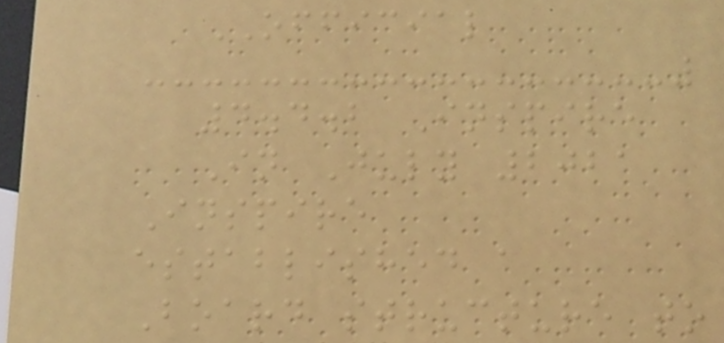OFFICIAL
4.4.2 Inspire
In July 2021
Inspire
established a
Board structure to
